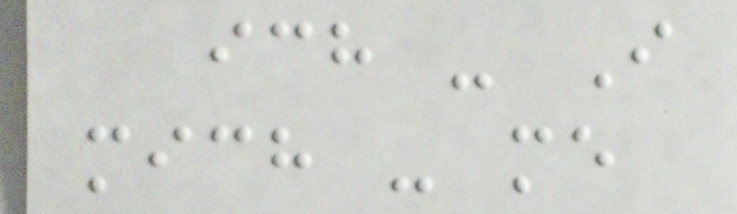ich - I
mich - me
